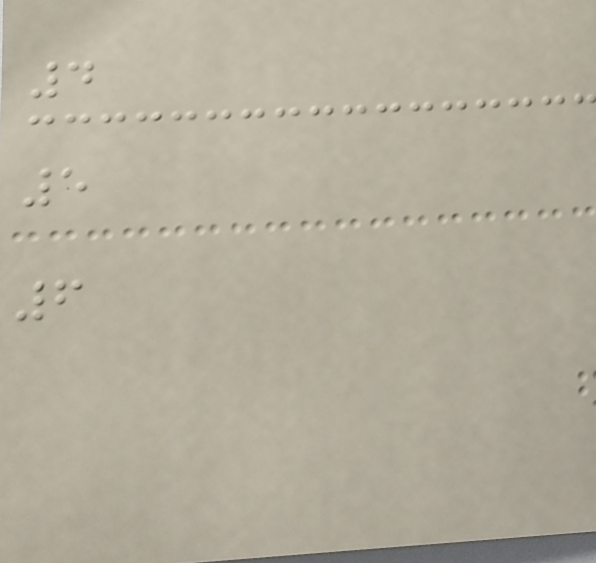4
5
6
